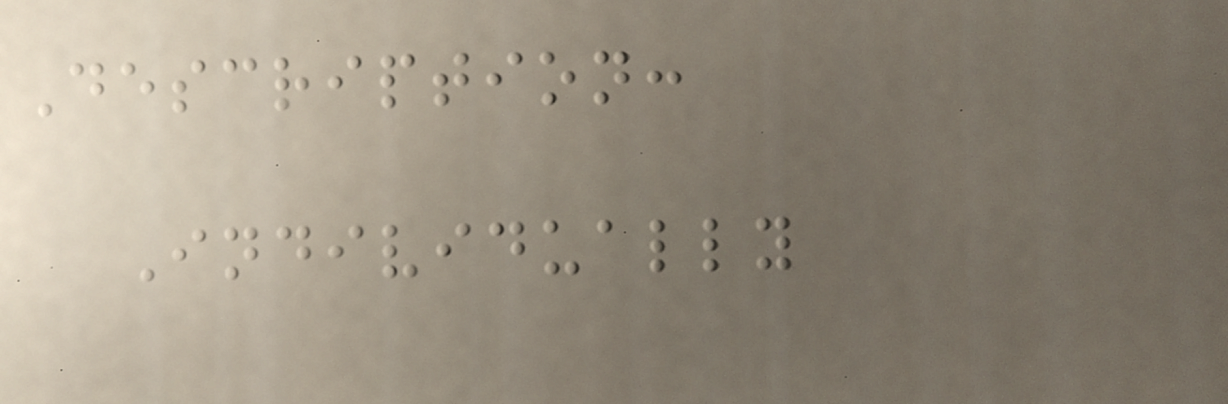Description:
Individually
